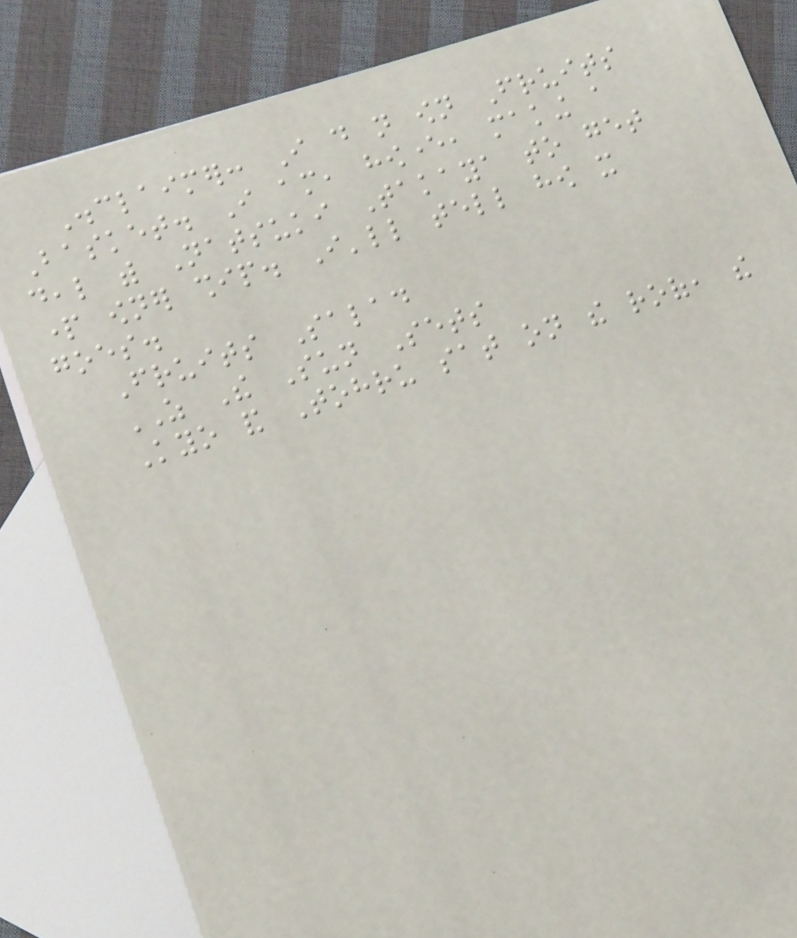Disclaimer: I do not own Fruits
Basket. I am, however, making a
deal with Natsuki Takaya to get
part owner ship. I'll tell how it
goes.
Fruits Salad
AS The Sun Sets
Kyo and Tohru sat on the roof, the
